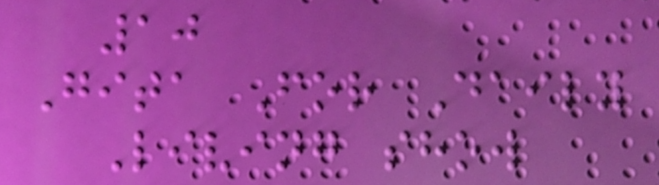10
Gita For Daily
Living show
